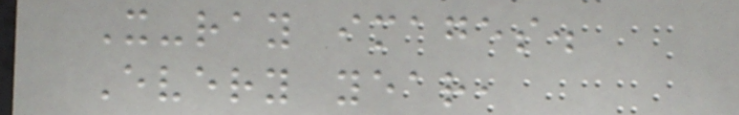X-ray images.
Every year,
